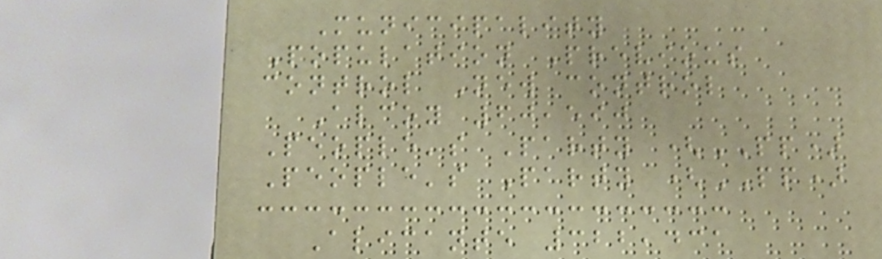Municipality
Population Previous
control New control
Alcoy 60,590
People's Party (PP)
People's Party (PP)
Alicante 322,431
